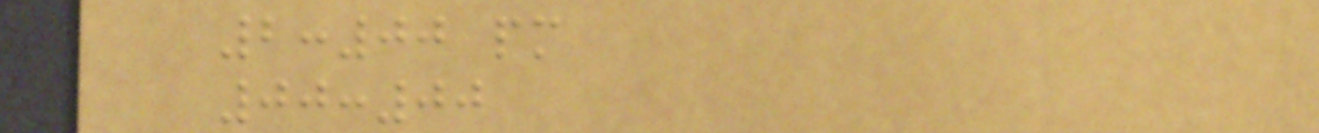2:00 pm
00:00
